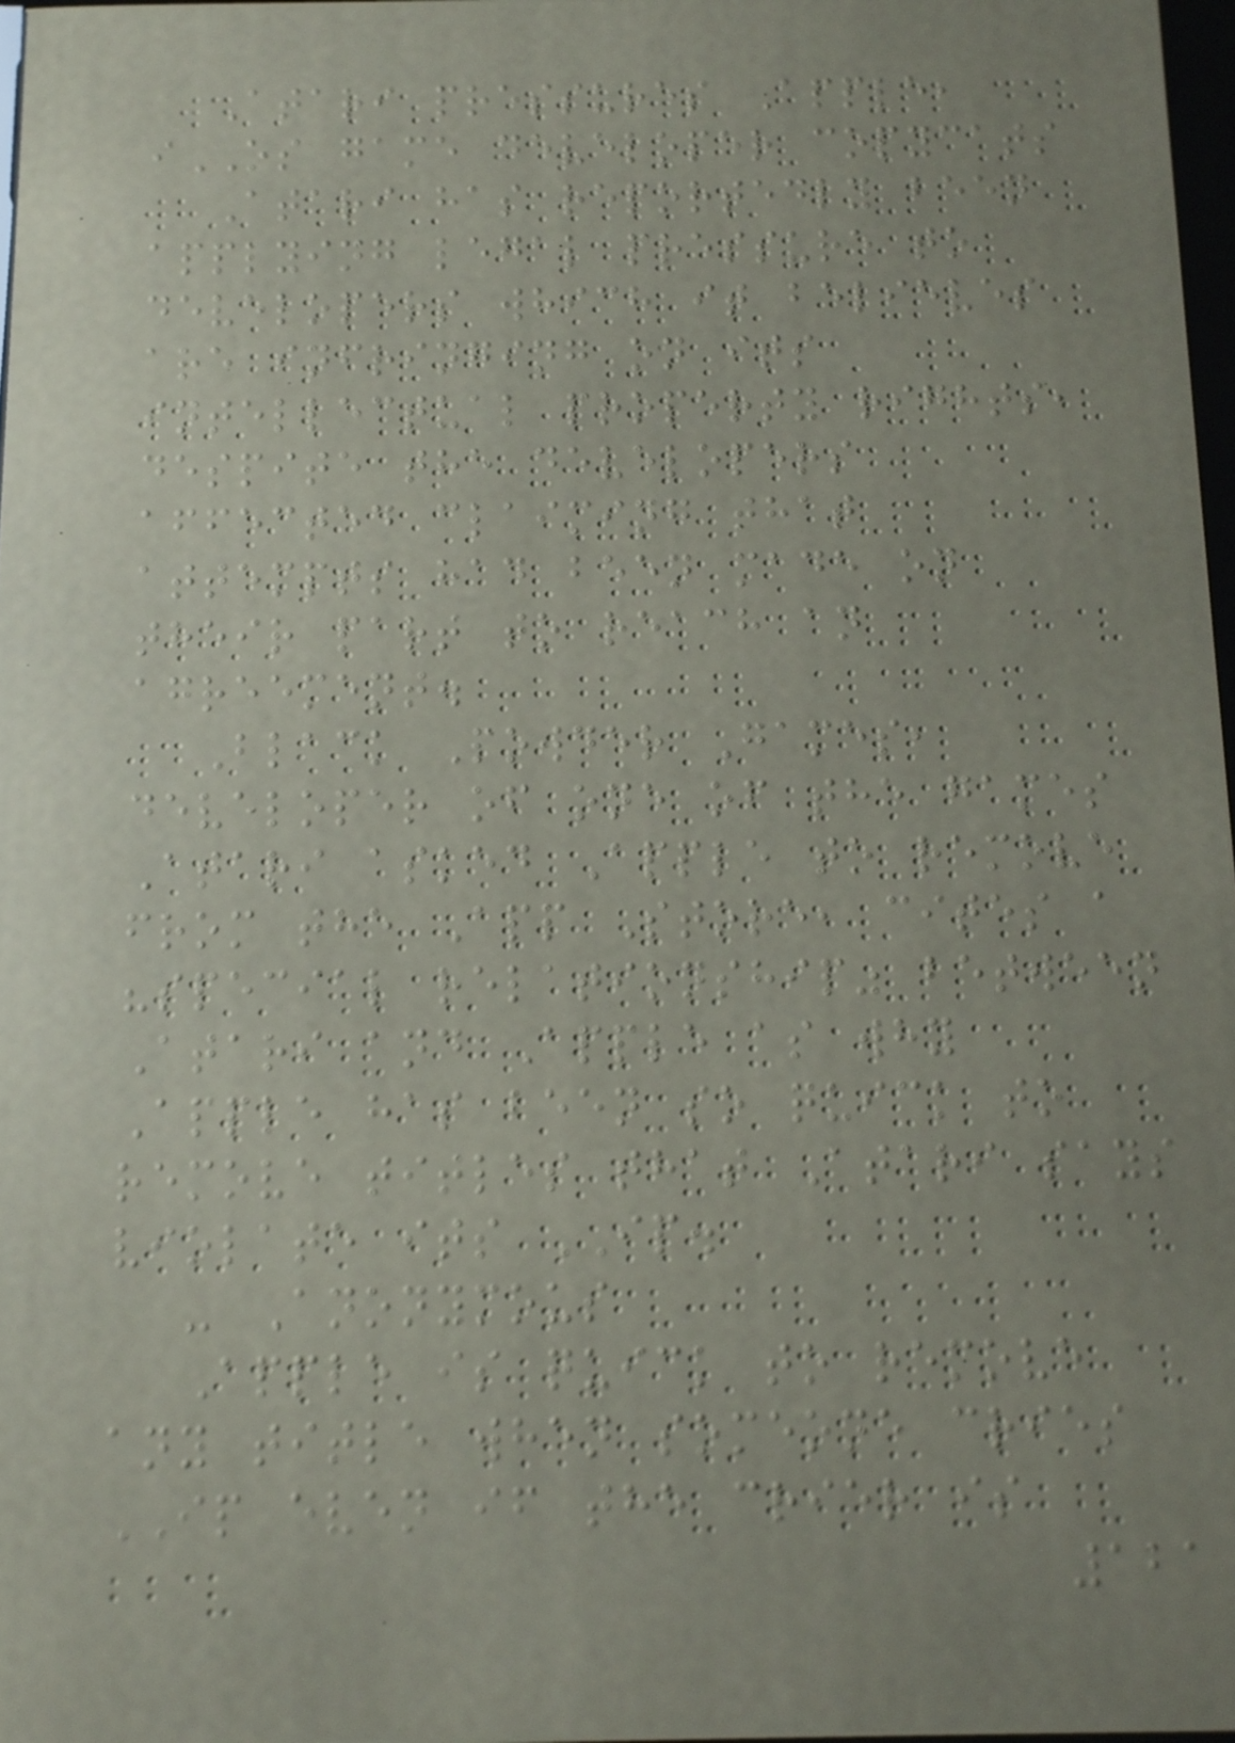Atari pressures Apple,
iOS game developer copycats
Atari has reportedly been
applying legal pressure to
developers which it believes
are infringing on its
intellectual property rights,
despite the developers
affected claiming that
attempts had been made on
their part to reach an
agreement.
Black Powder Games,
developer of one of the games
Atari asked Apple to remove
from the App Store, cites a
"special relationship" between
Atari and Apple as why
Apple has been so quick to
remove titles that Atari says
violate its IP.
- Anonymous
Apple is quick to remove
any title when someone cries
IP even if the crier is
121
